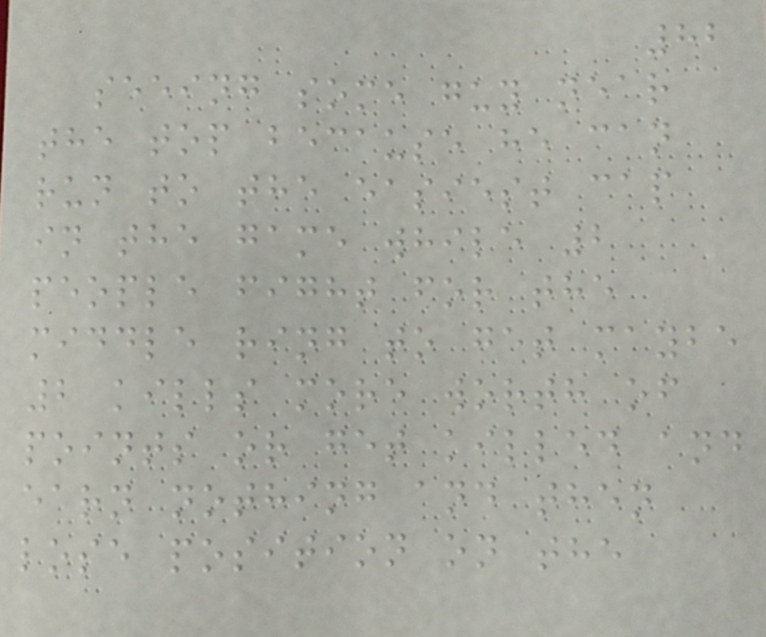82
seeing some guy near
the top because he can
run to the easiest cap
in the game while 2
people fight for the
middle ring to get maybe
2 kills more worth of
points or get killed and
earn nothing and then
lose position on the
